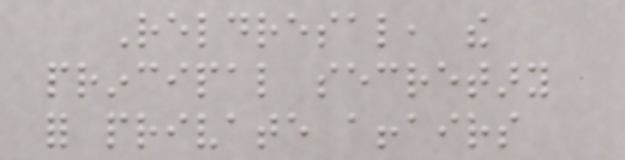Reldresal, the
principal secretary
for private affairs
